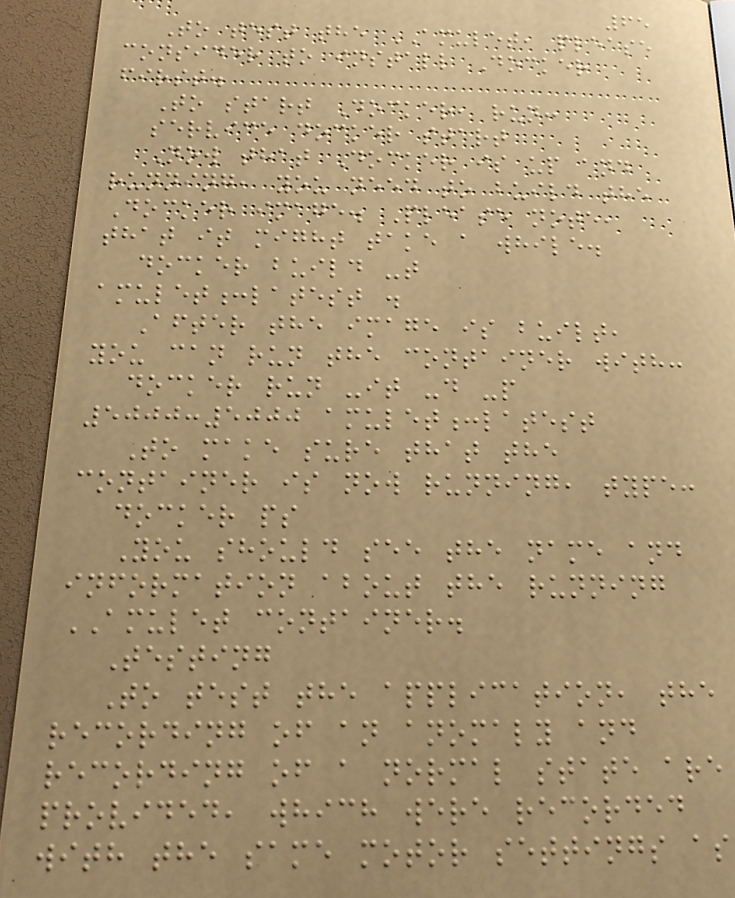65
To test the AMULET, please
consider to install Docker
first.
To start Docker, run:
service docker start
Now that Docker is up and
running, you need to build the
Docker image. Please note,
that it might take a while.
docker build -t
amulet:latest .
After the image is built,
you can run the container with:
docker run -it -d -p
5000:5000 amulet:latest
To make sure that the
container is now running, type:
docker ps
You should see the name and
information about the running
AMULET container.
Testing
To test the application, the
recording of an anomaly and
recording of a normal state are
provided, which were recorded
with the same motor settings as
